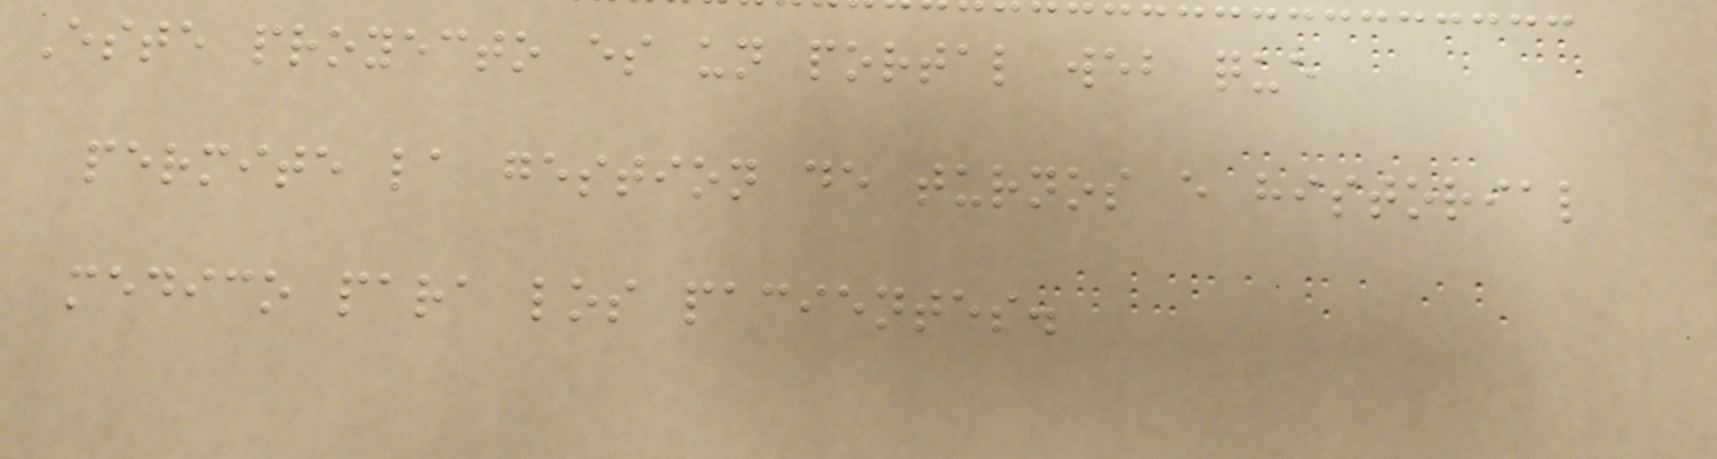Este proyecto es un portal web que
permite la gestion de turnos e historial
medico para los pacientes.
